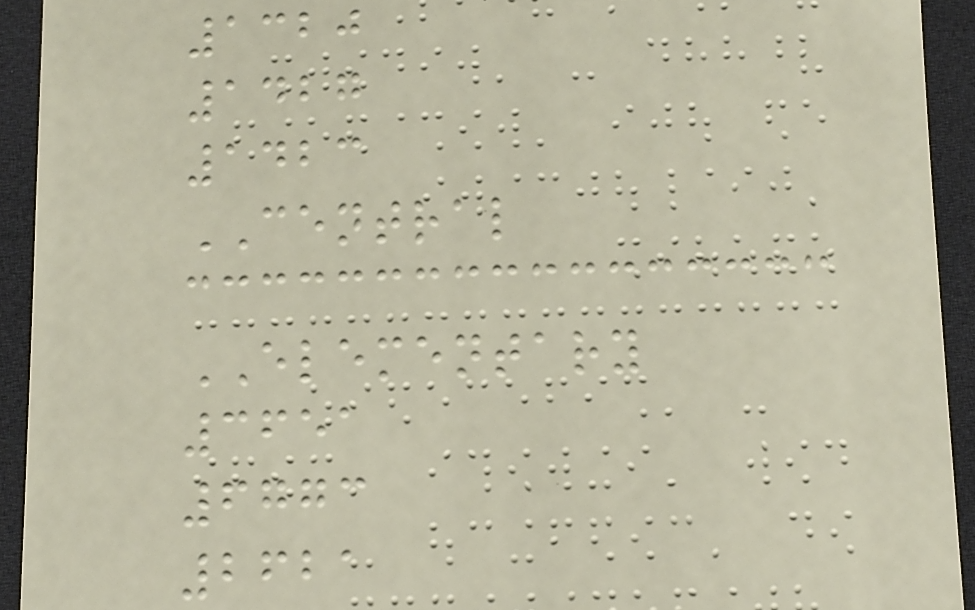1320
1427
1423
CENTRAL
ELEMENTARY
3651
6773
2621
